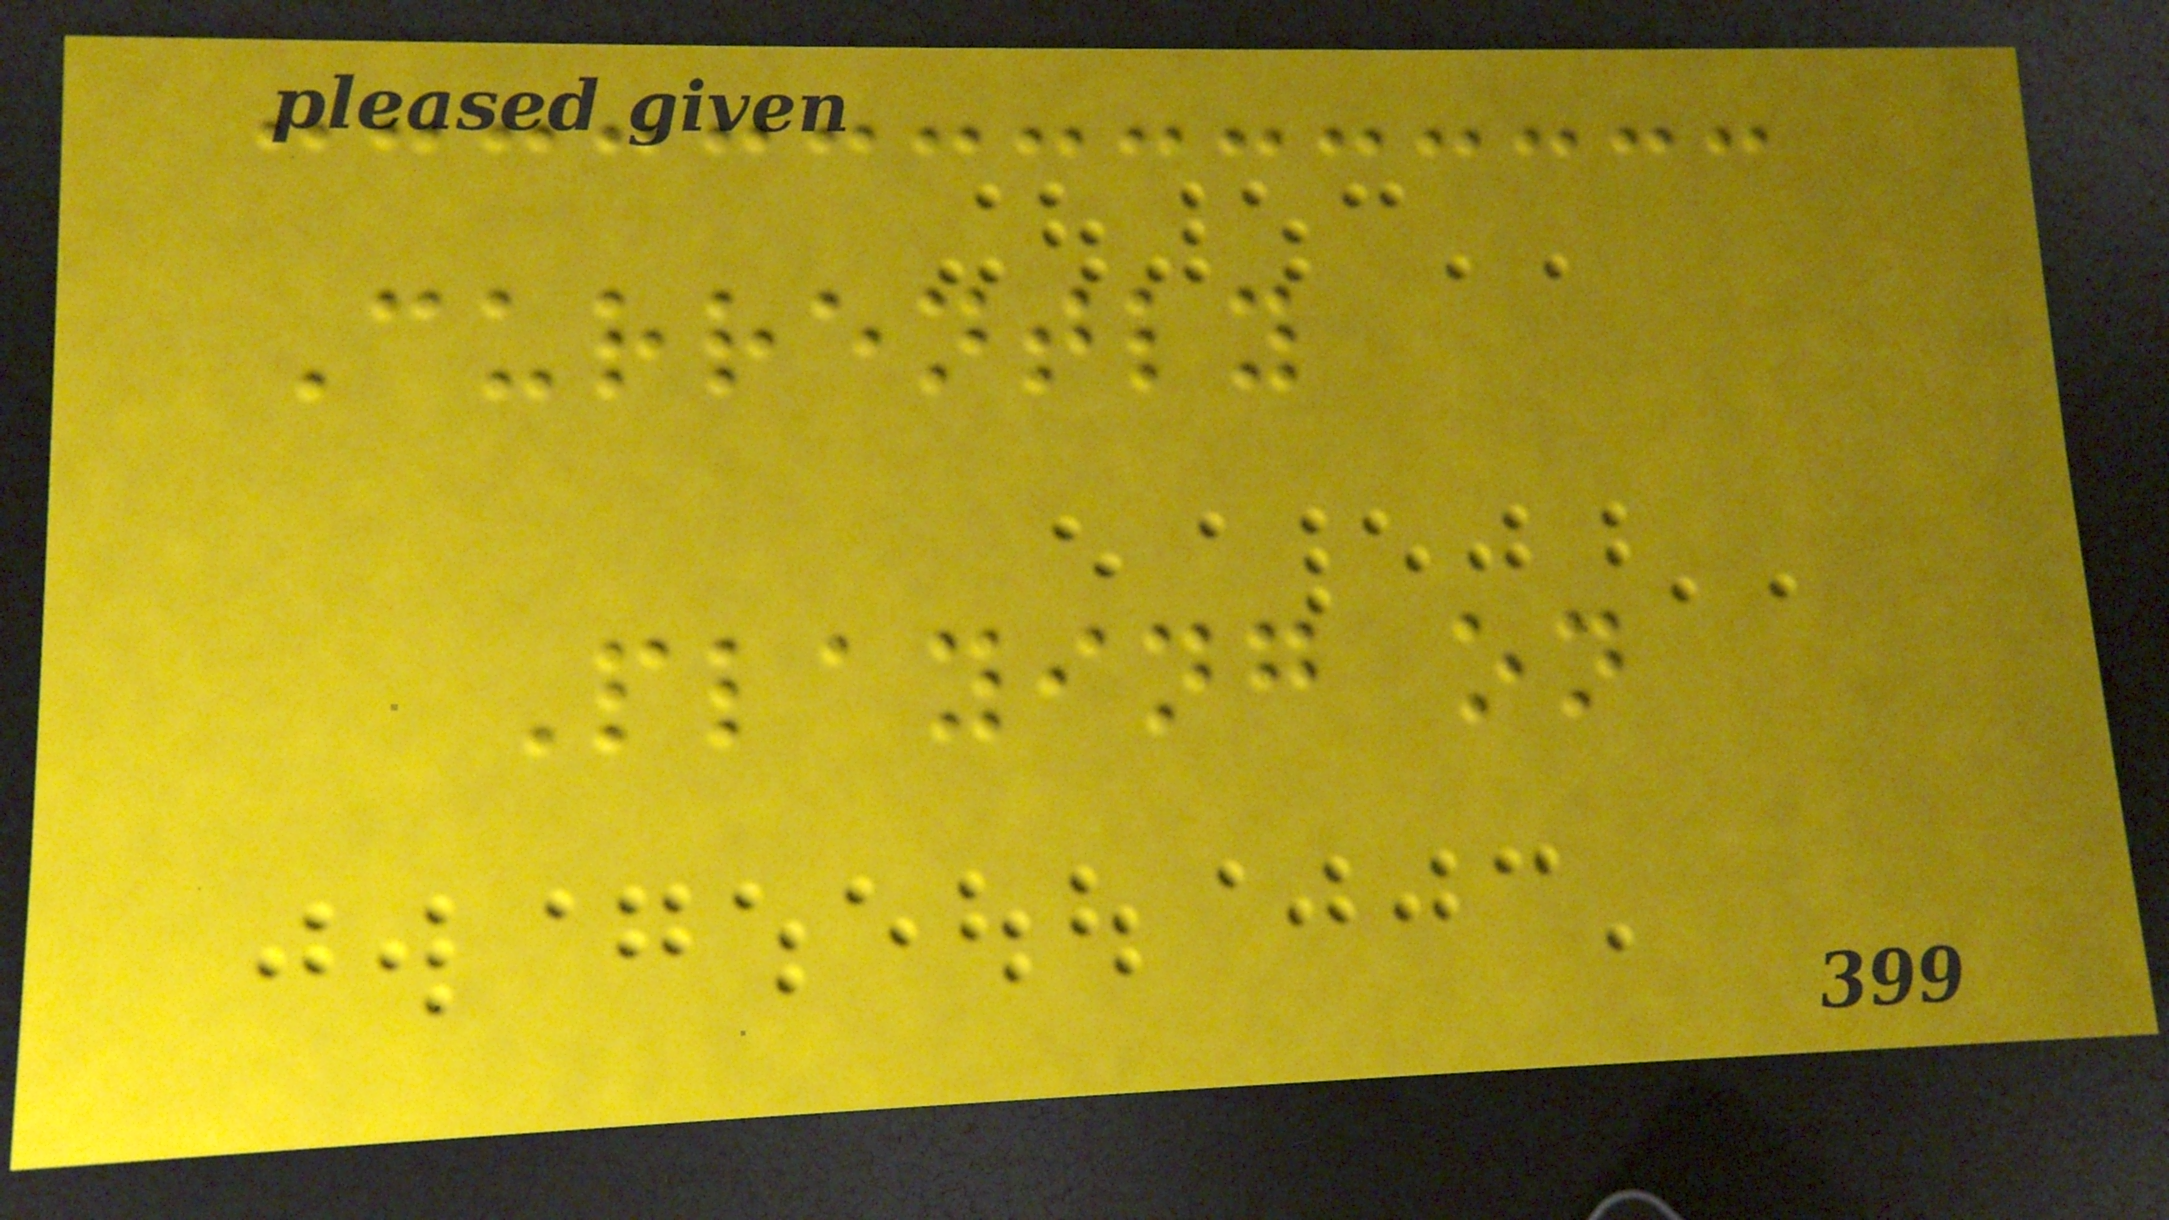Currently
Playing on
